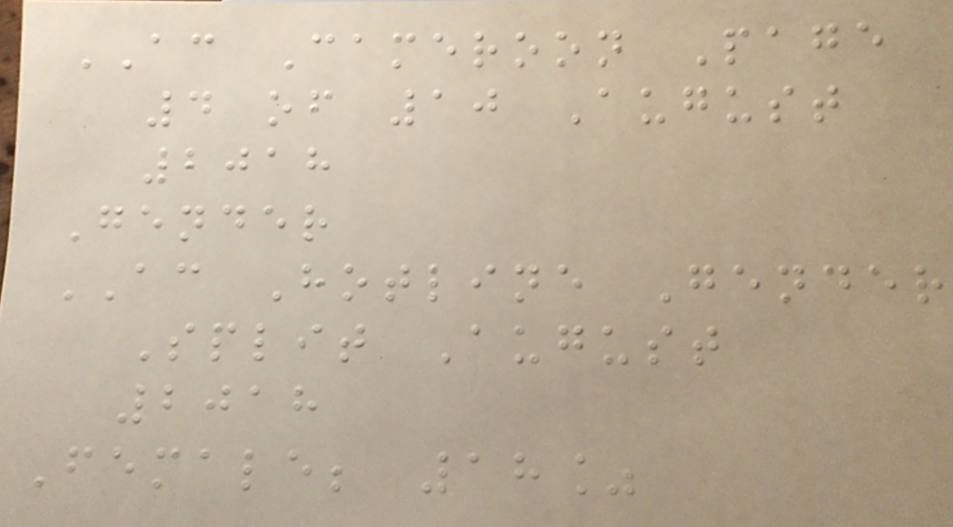AC Cameroon Page
4 of 10 August
2018
Gender
AC Hotline Gender
Split August
2018
Female; 18%
